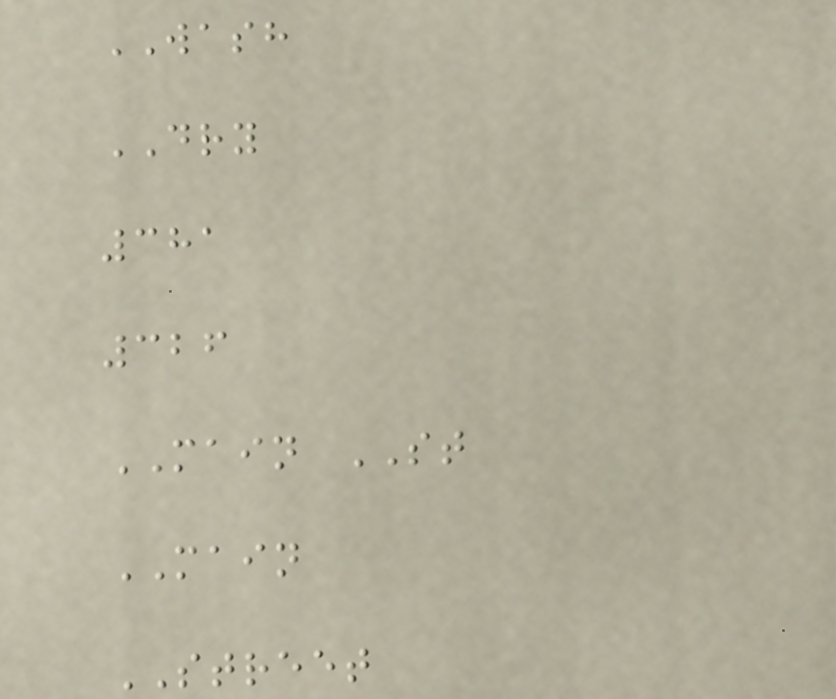WASH
DRY
381
326
MAIN ST
MAIN
STREET
